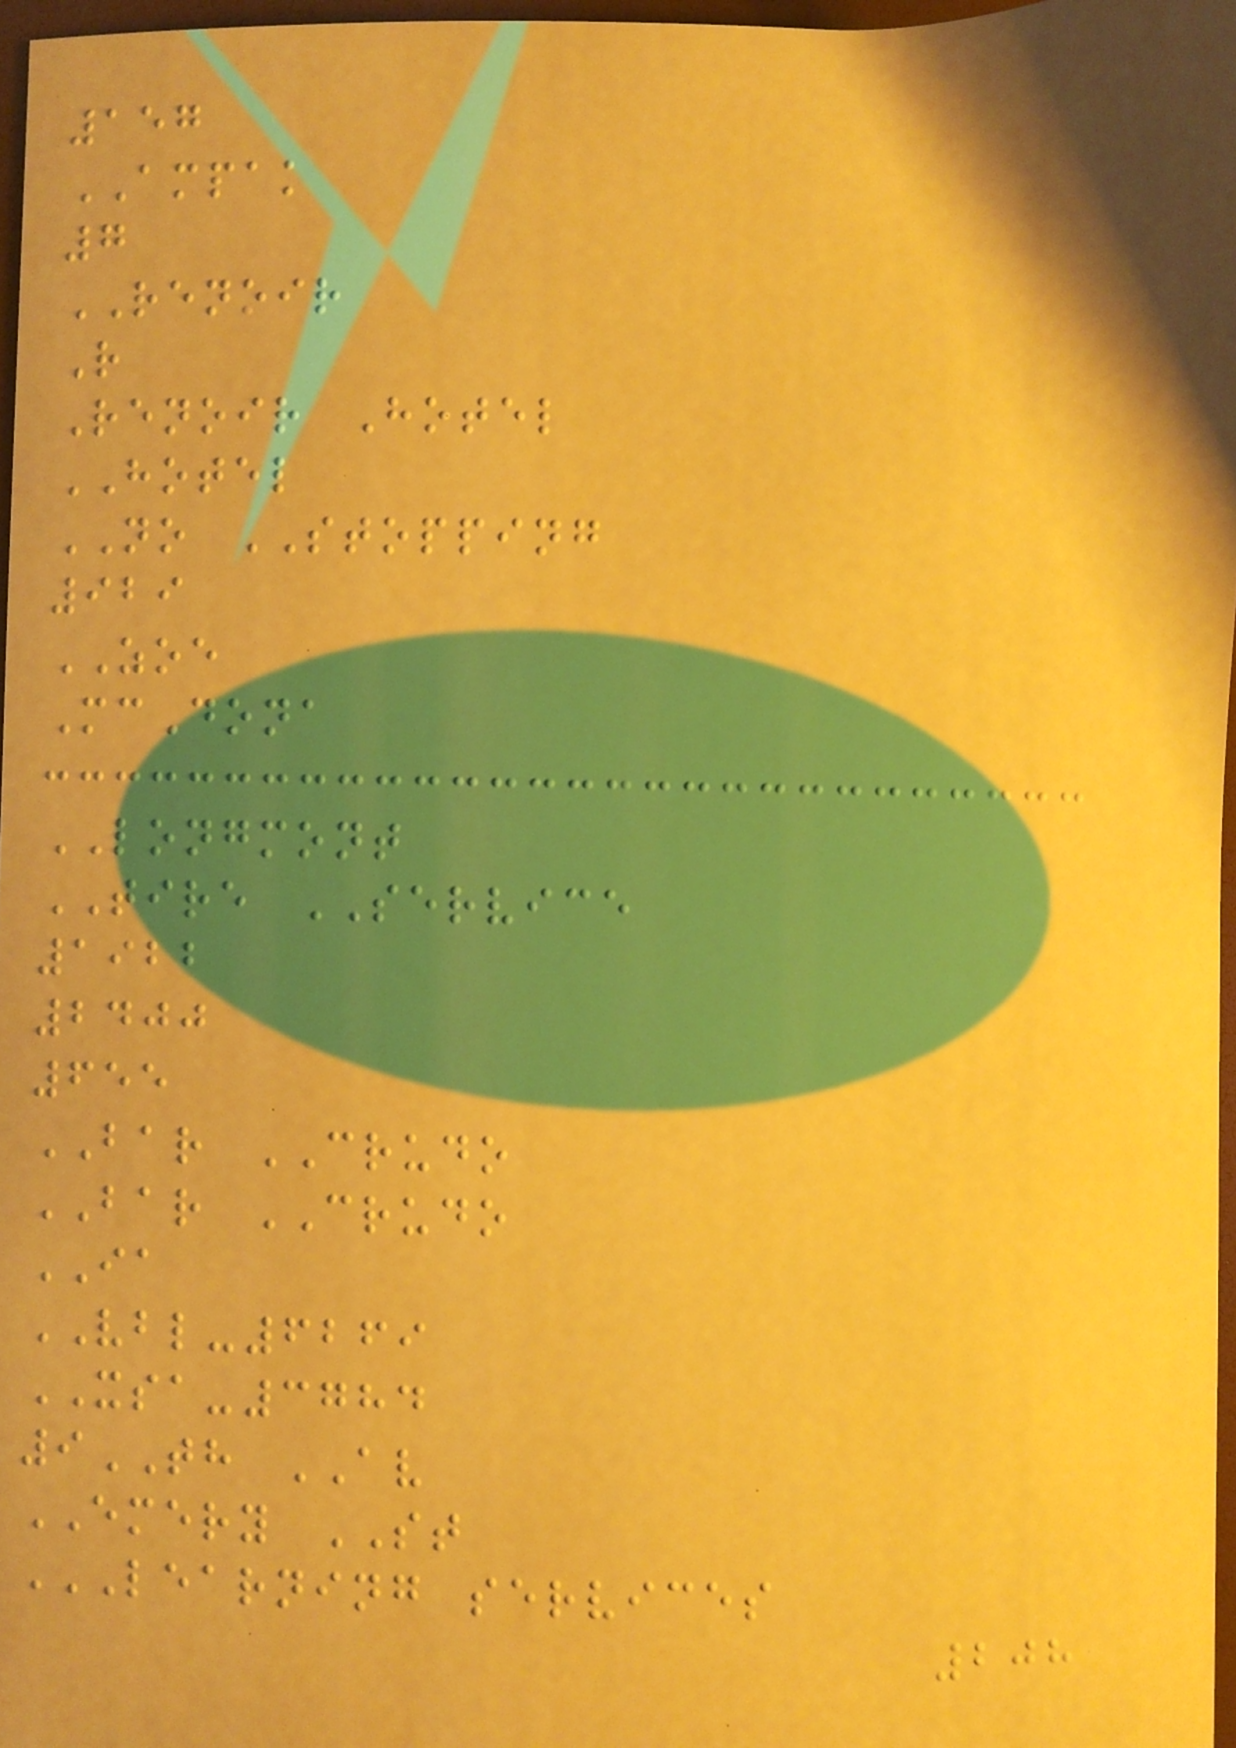157
AMPAK
7
RENOIR
R
Renoir Hotel
HOTEL
NO STOPPING
929
ZOE
McDona
LONGMONT
TIRE SERVICE
1922
2400
655
BAR CRUDO
BAR CRUDO
IA
VBL-6269
XSA-3784
9TH AV
EMERY ST
LEARNING SERVICES
208
